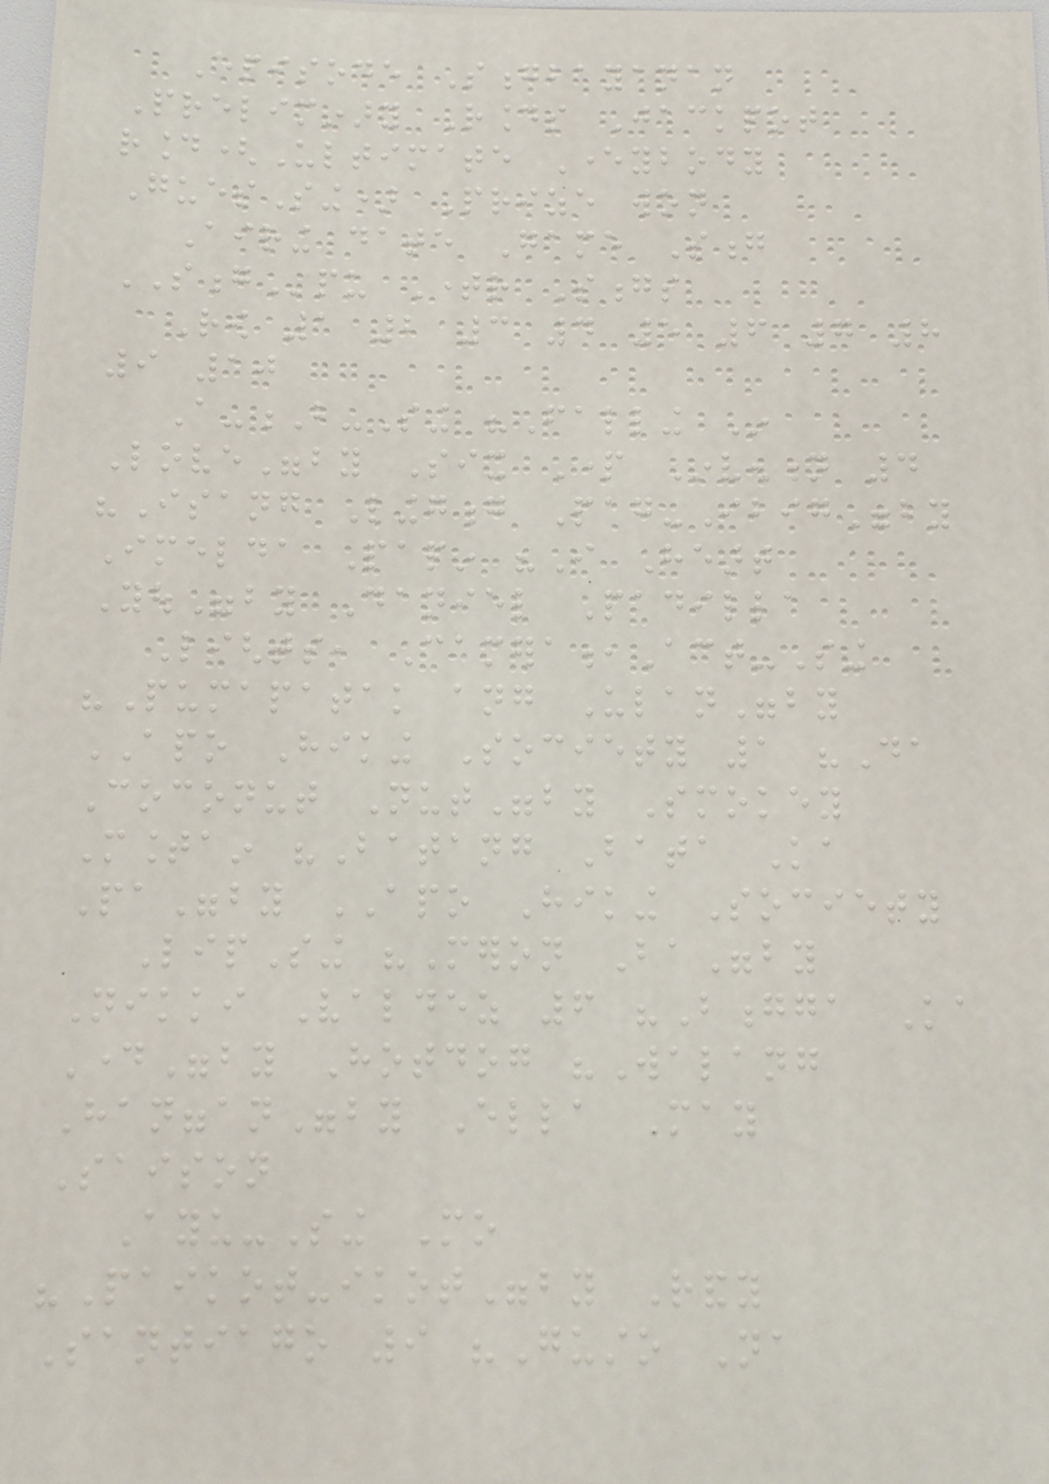Episode Songbayanan
Preliminary Rounds Jackpot
round(Ultimate Everybody
GuesSing) Prize won
Airing date Game Song
SONGpu Timer Songs
Row 1 2 3 4 5 6 7 8
9 10
A-B-Sing "Falling In
Love"by Six Part Invention 4
"Isang Linggong Pag-Ibig"by
Imelda Papin "I Heart
You"by Daniel Padilla
Lights, Camera,Act-Sing
"Pumapatak ang Ulan"by
APO Hiking Society 1 "Da
Coconut Nut"by Smokey
Mountain "Batang Bata Ka
Pa"by APO Hiking Society
LipSing "Meron Ba"by
Nikki Valdez 6 "Bongga Ka
Day"by Hotdog "Walang
Hanggan"by Ella May
Saison
Ayu-Sing Mo
"Paikot-ikot"by Randy
Santiago 9 "Gusto Na
